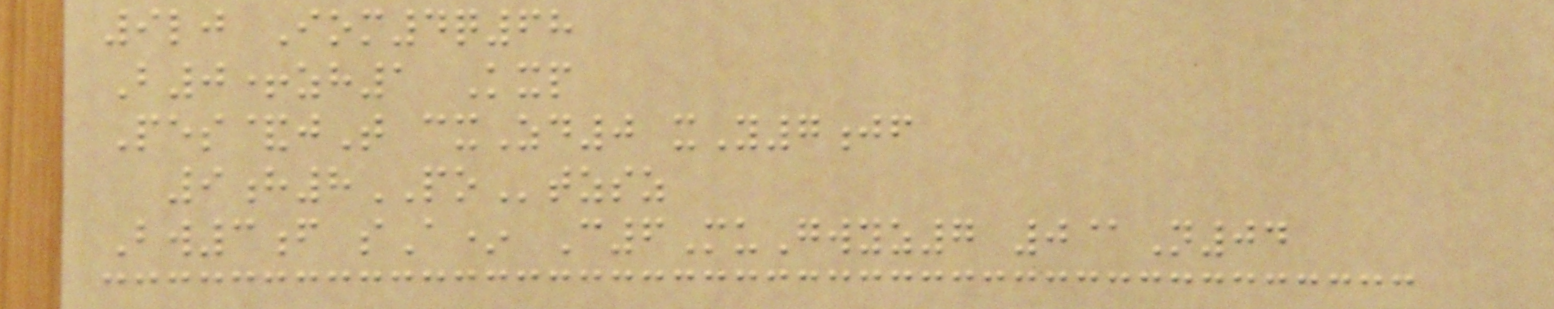9lj Iom4q68
B0+zh1 Kxp
Pes&jT cxZd0 xY7jf
9h8POtzsz
Bw3f sA* C6MuGwyz7 0@N04
